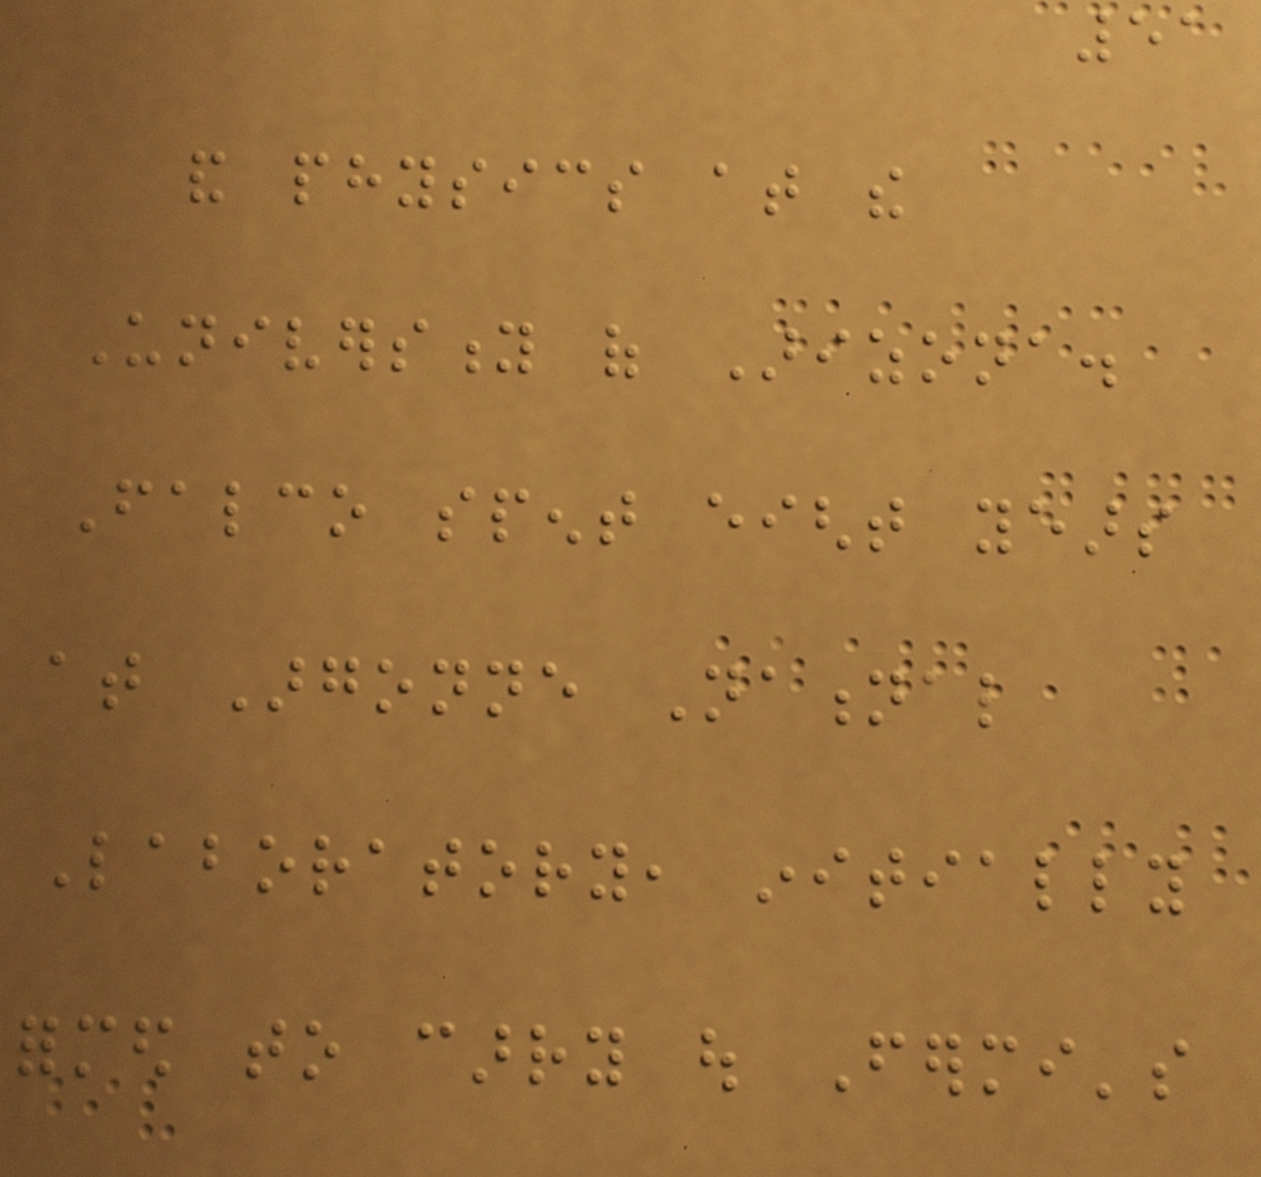51
and physics at the
University of Arizona.
Falco spent eight years
at Argonne National
Laboratory, initially
formed to carry out Fermi's
